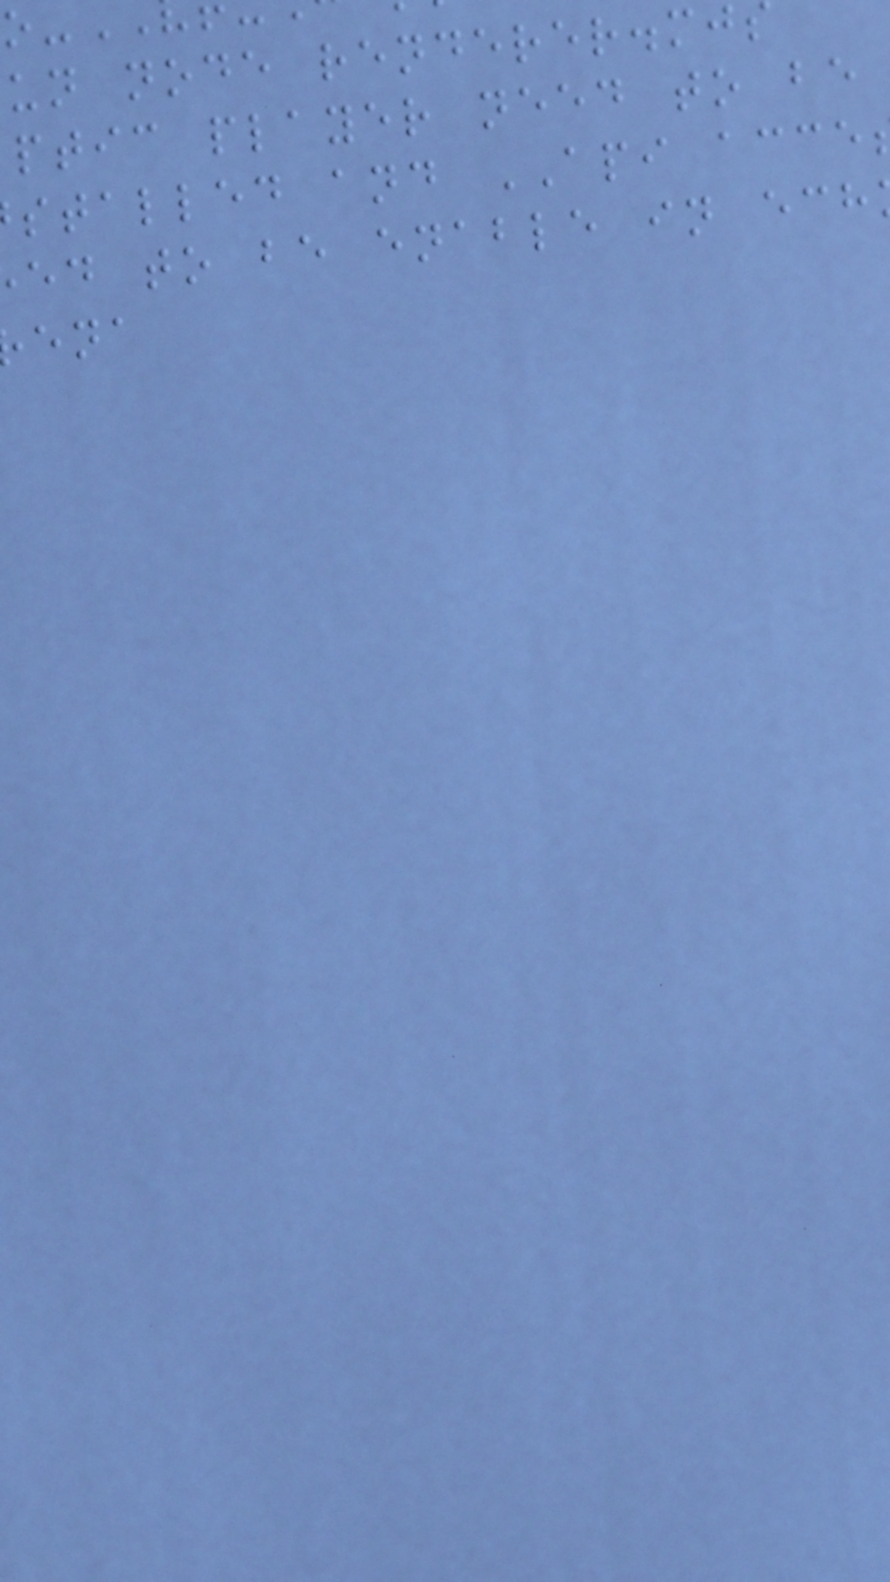un node renderer.mj
ptic player need to be
stalled and API acce
ed to be enable in ech
